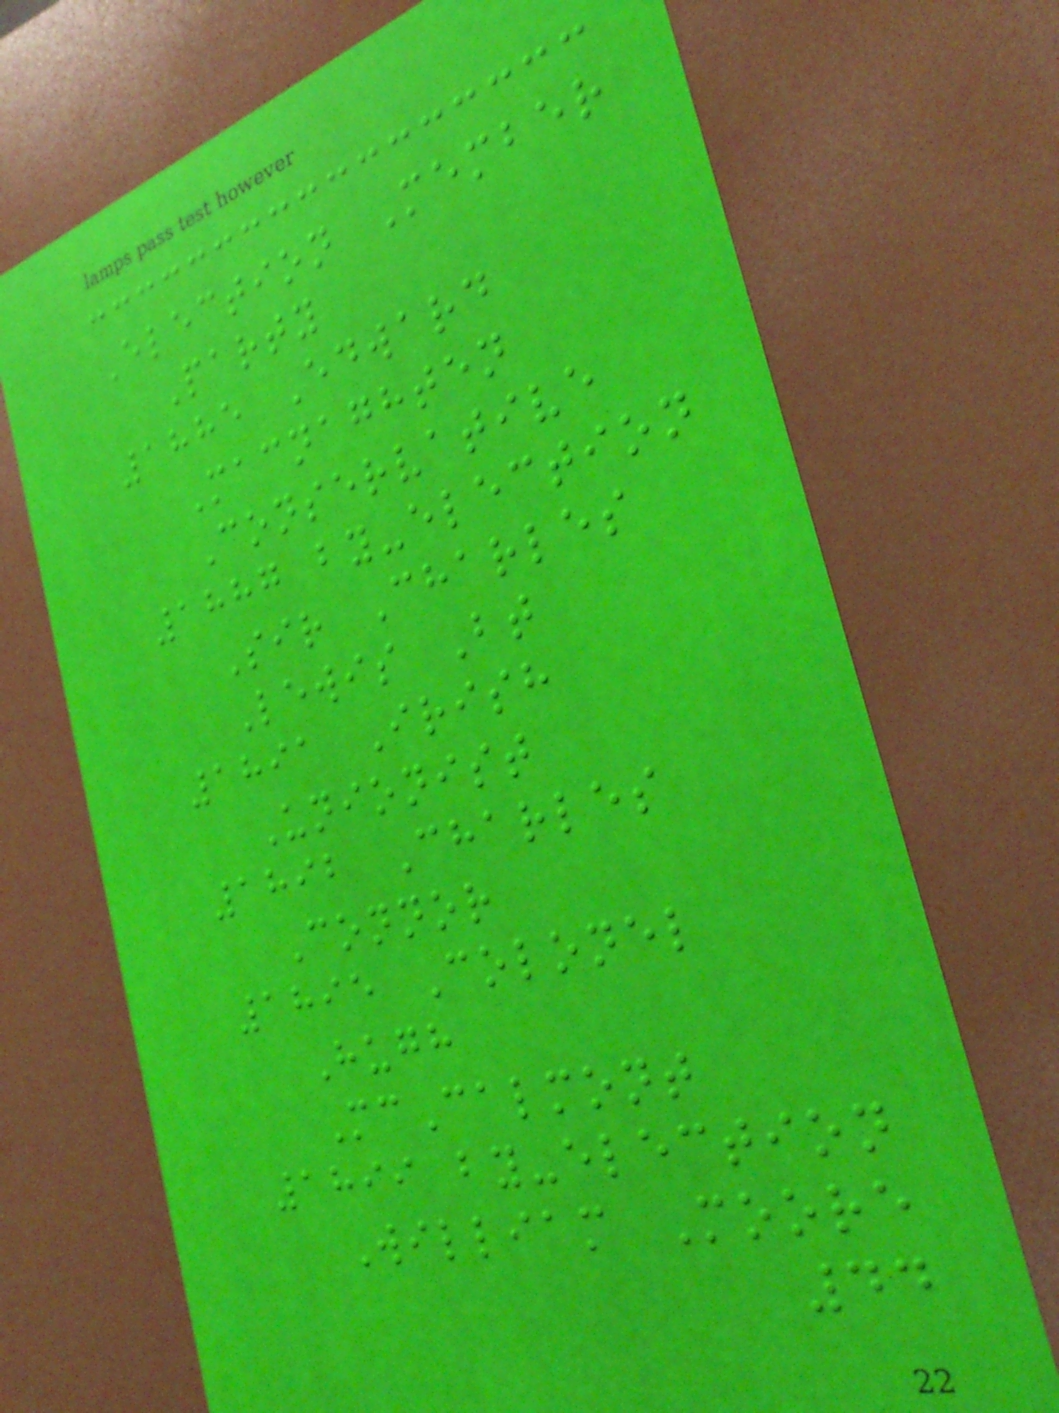Election Member
Party
1885 Edward
Macnaghten
Conservative
1887 by-election
Sir Charles
Lewis Bt
1891 Irish
Unionist
1892 Charles
Connor
1895 Colonel
Hugh
McCalmont
1899 by-election
William Moore
44
